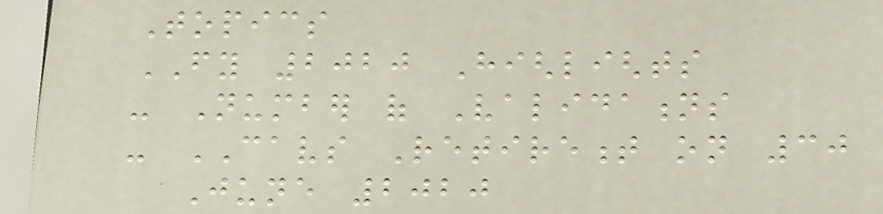Topics
FY 2020 Highlights
- Number of Validations
- CAVS Retirement on 30
June 2020
